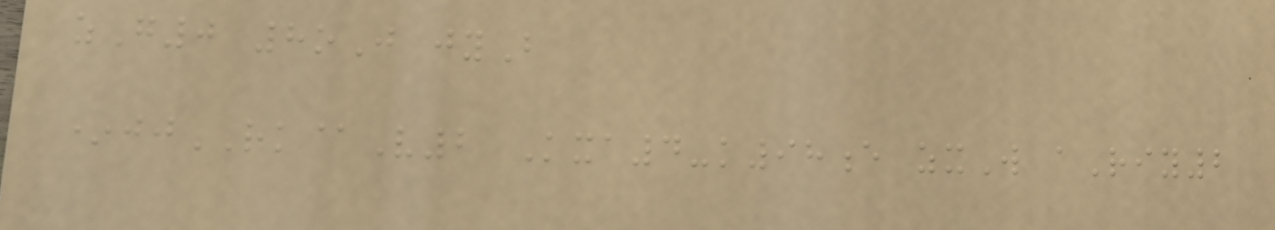zG0 8oJ jyB
*jjRK@V2 Kxa4-k98e zxW aRiy2
